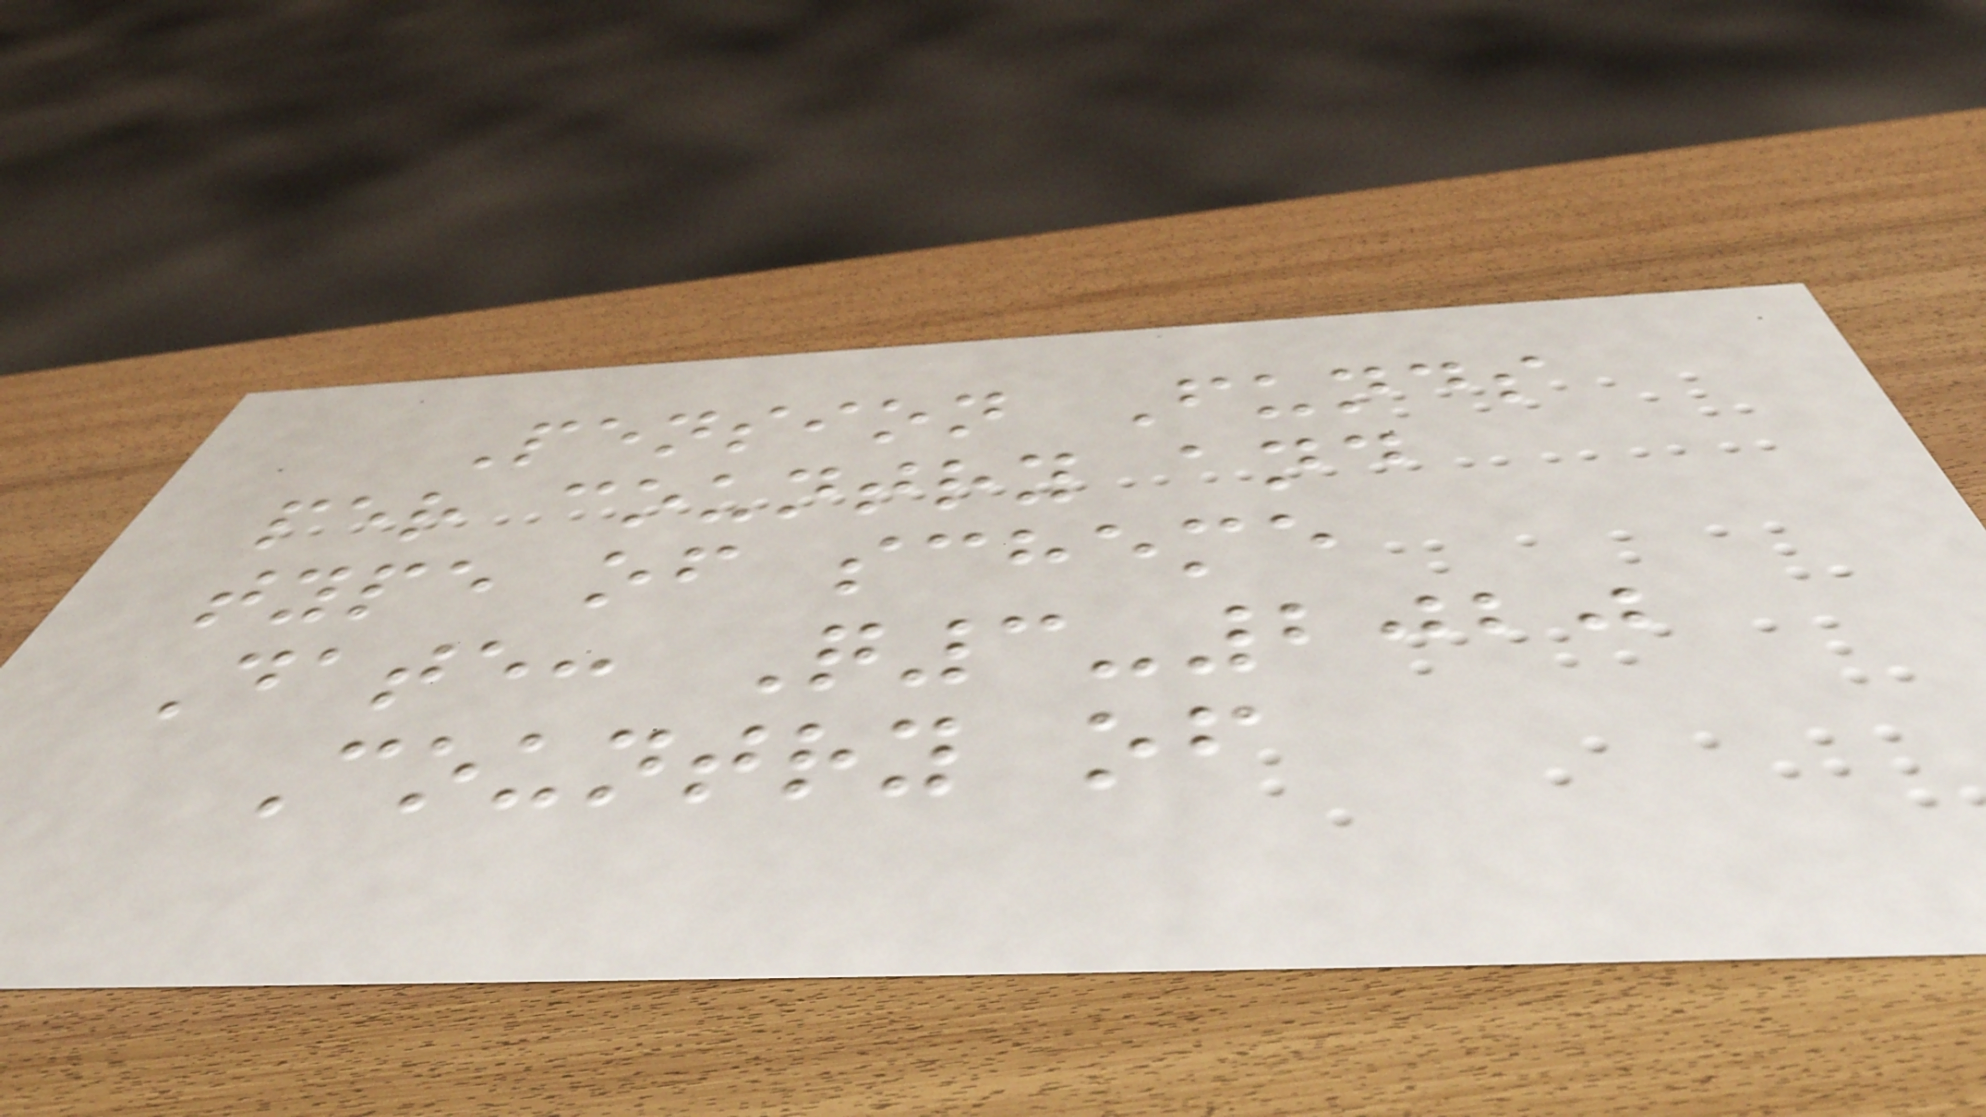Pension Funds
per country and
type of scheme
Date: Q3-2020
Country of
